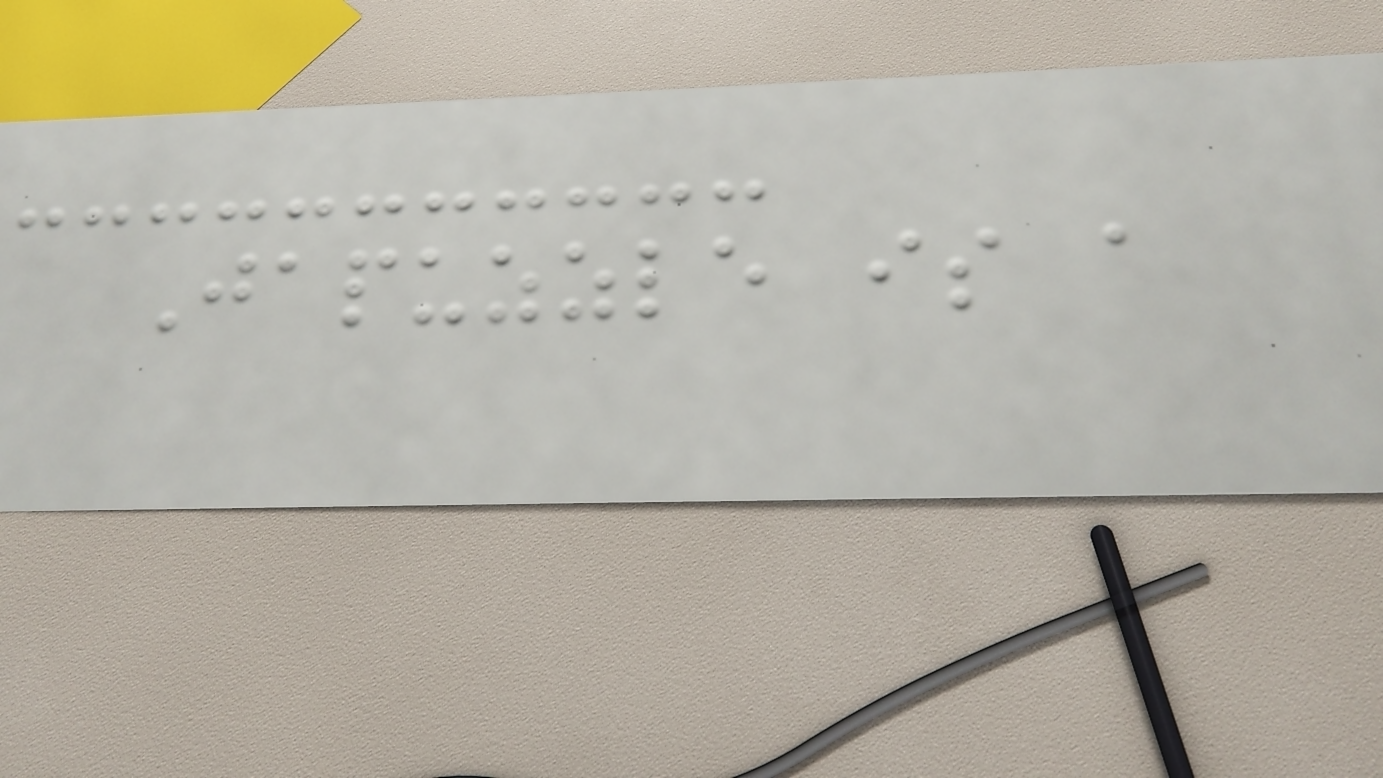Japuzzle is a
